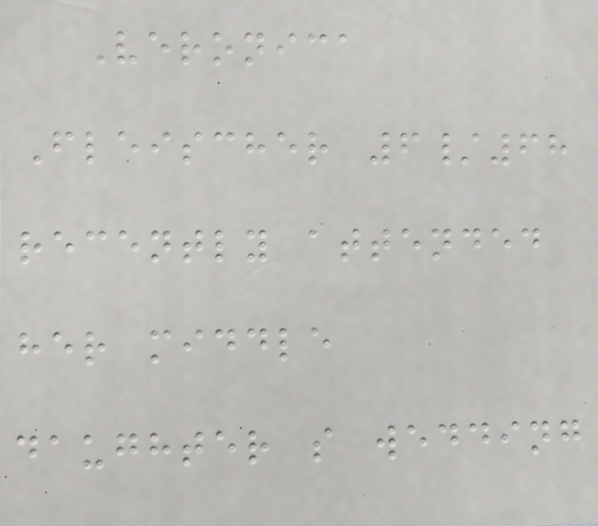Veronica
Fleischer 6/68
recently attended
her middle
daughter s wedding
